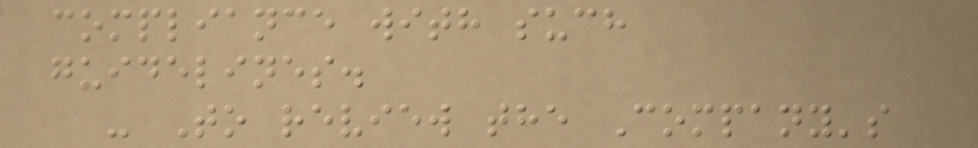compliance with such
guidelines.
- To review the Company's
